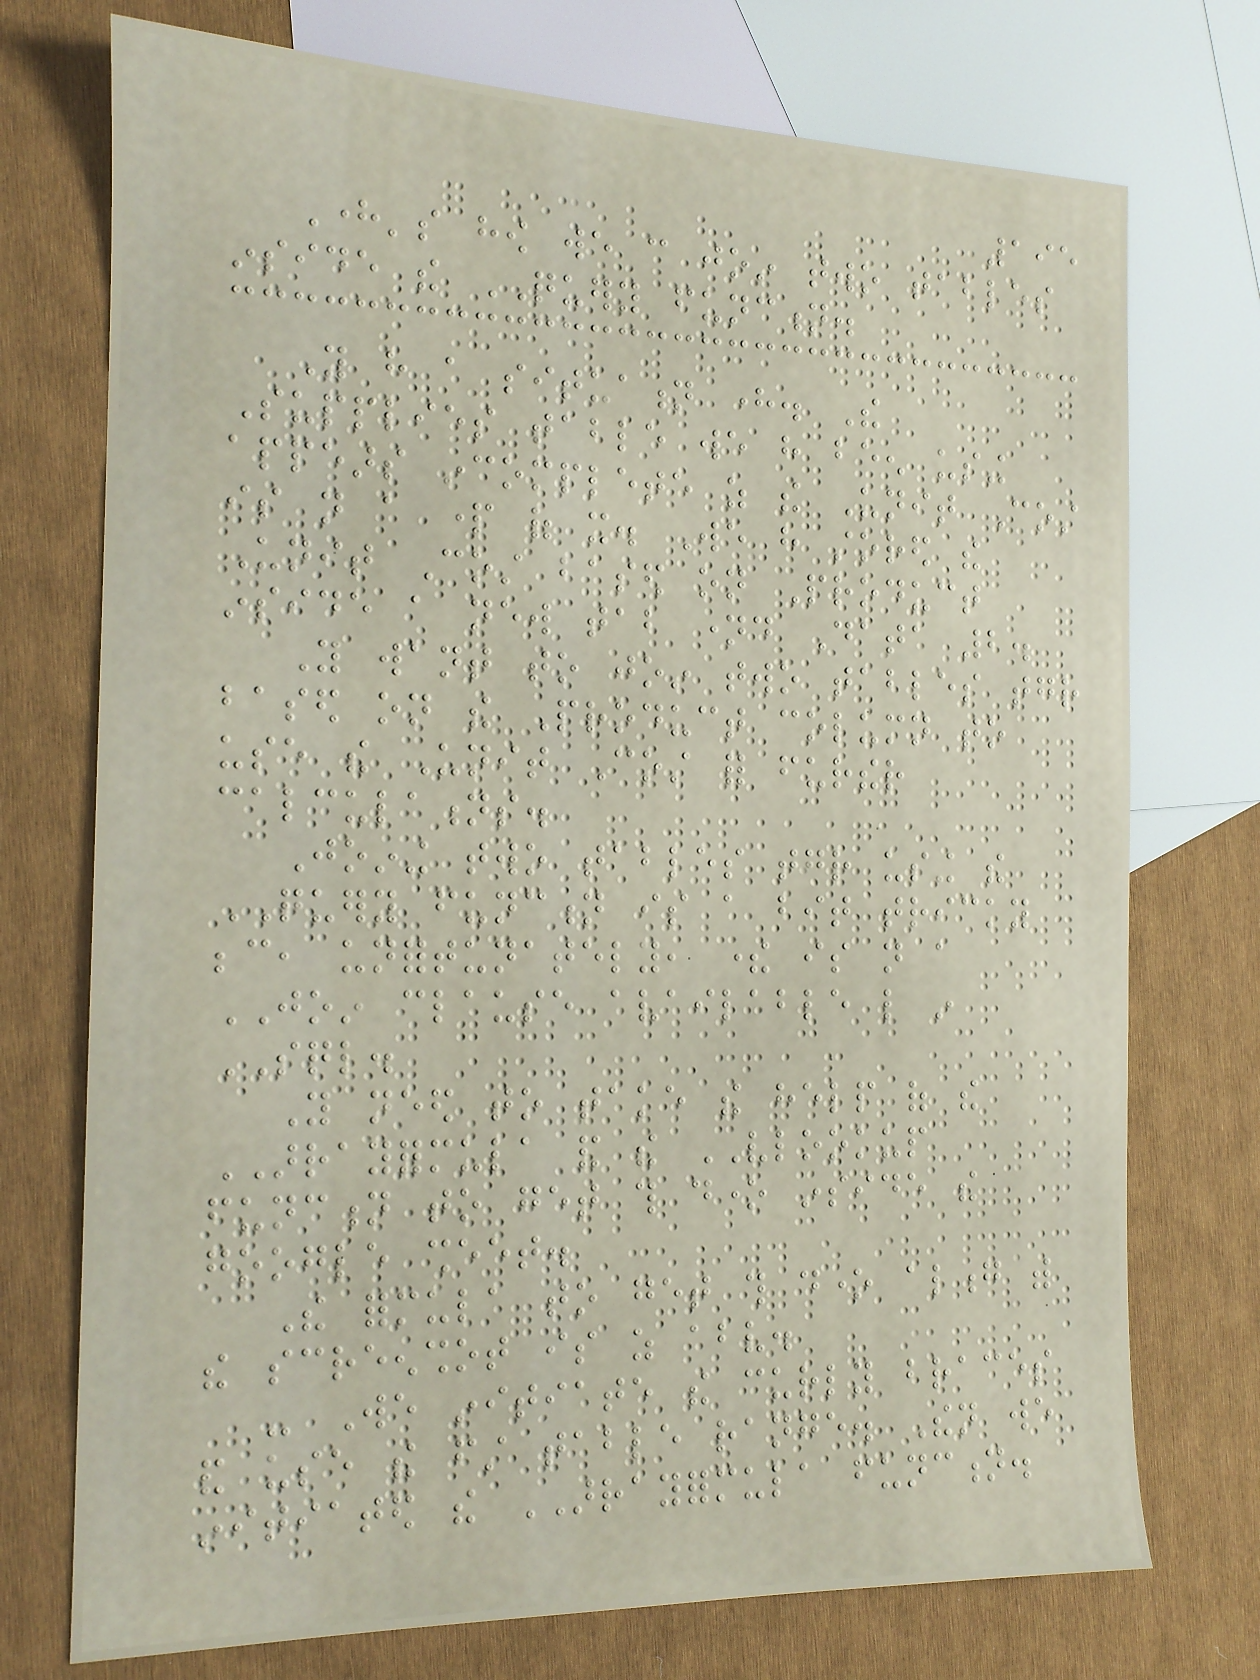195
Here's how we can join two tables
inside the QUERY function.
You have a situation here. The
Supplies table we have been using
appears incomplete as the Unit Cost
is not a part of it. We have stored the
Unit Cost based on Product
inside a new tab named Data 2.
You want to join two tables together
based on the Product column to
use the Unit Cost for further
calculations.
Joining two tables together using the
QUERY function is a bit tricky
because, unfortunately, there is not a
JOIN clause available like in
SQL.
You need to take the help of the
ARRAYFORMULA and the VLOOKUP
function to get this done inside the
google sheet.
The formula to get this done along with
the screenshot is as above.
- We initiate the curly braces
and use the first table range. Then we
initiated the ARRAYFORMULA function.
